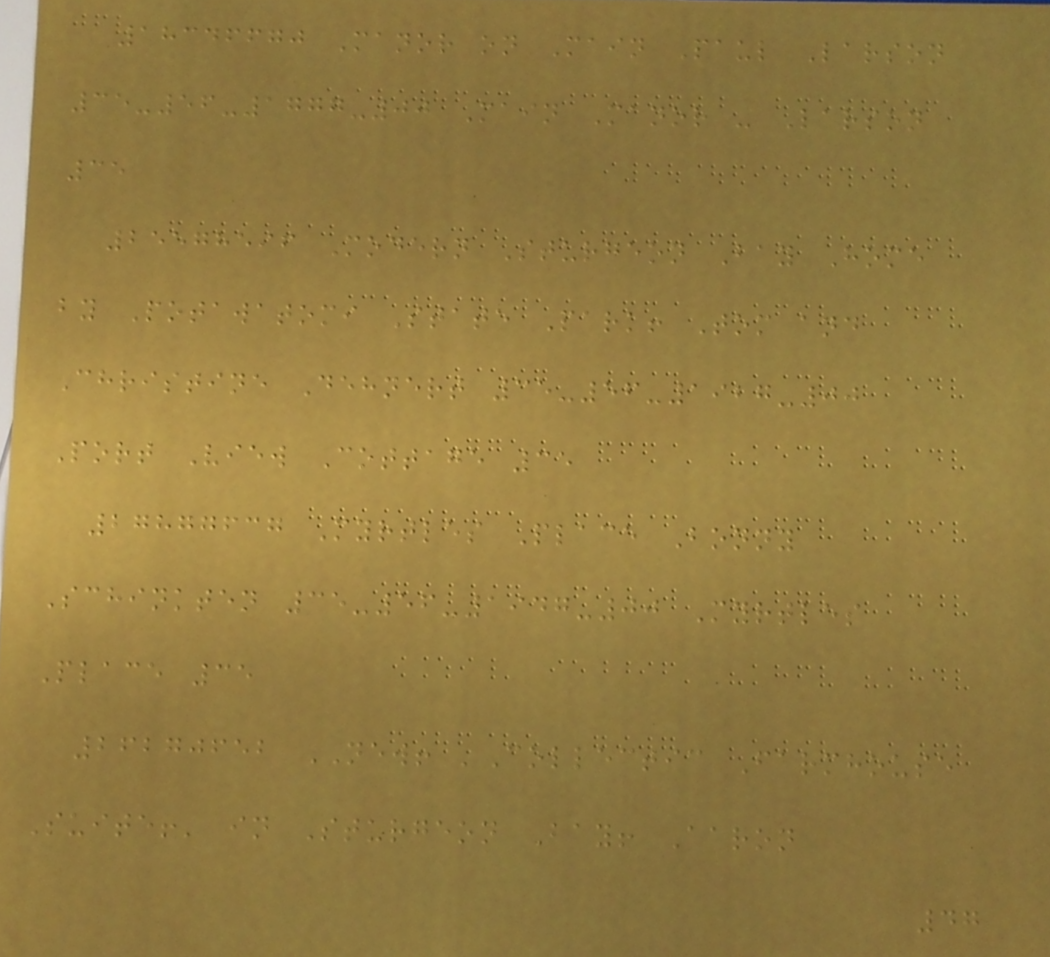18346670 Manor on Main Paul Larson
35-56-1777-00 Main Manor - Larson
35
25578596 Modern Sturgeon Bay Home
by Potawatomi State Park! Tom and
Christine Dehnert 35-56-1927-00
Port View Cottage 35
27877637 Myrtles Place Bonny
Schinkten 35-56-1947-00 Myrtles
Place 35
26270652 NEW! 'Collectic Farmhouse
Suite!' in Sturgeon Bay! Aaron
47
